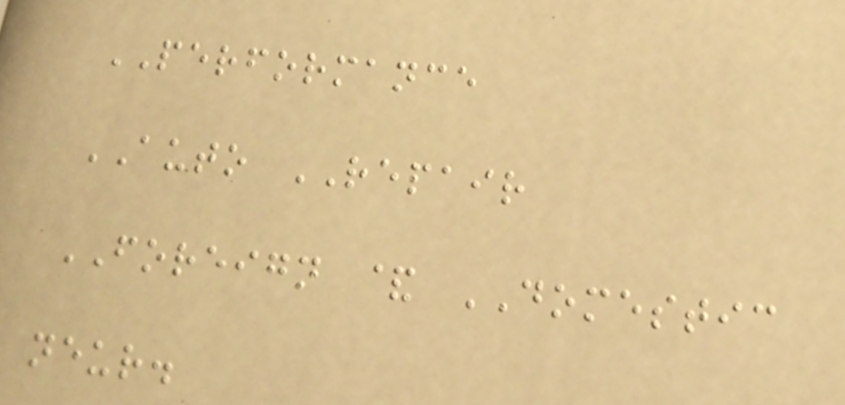PERFORMANCE
AUTO REPAIR
FOREIGN & DOMESTIC
neur.
